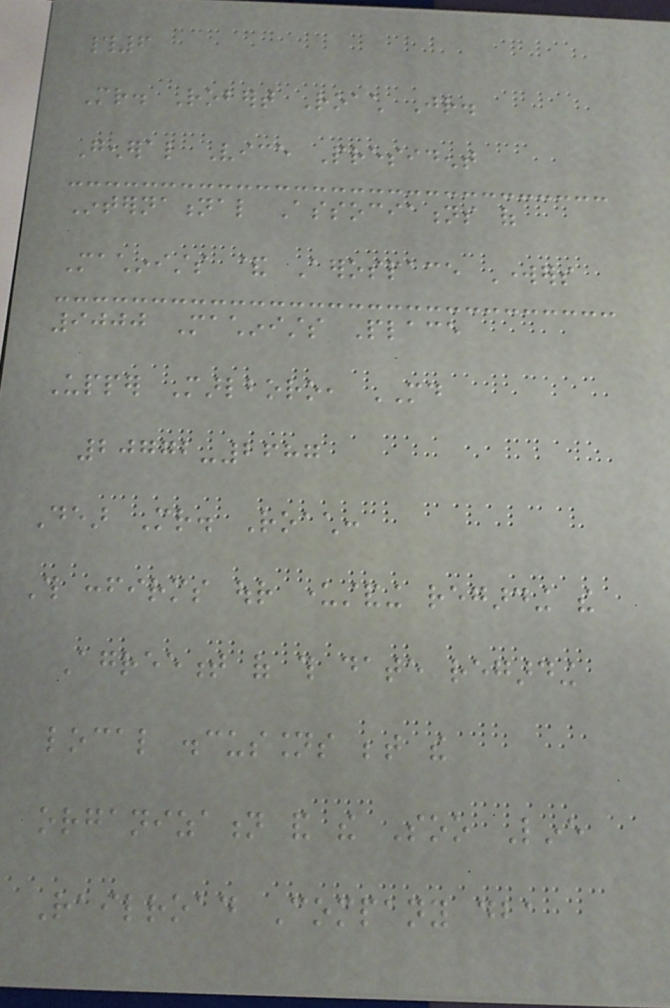#6
Mr. Robert Roach Jr.
General Vice President
International Associations of
Machinists & Aerospace Workers
9000 Machinists Place
Upper Marlboro, MD
20772-2687
Dear Mr. Roach:
This confirms our understanding regarding the
Agreement of this date regarding
local discussions between the
organization and the Soo Line
Railroad Company dba
